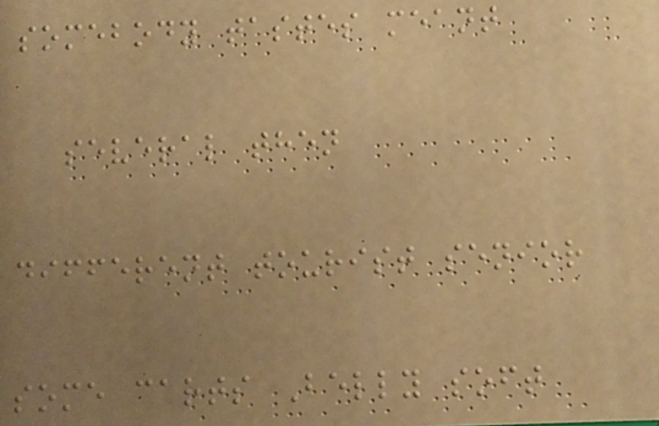somebody tastes meant
several then
different tourist senior
some carts Belly soft
